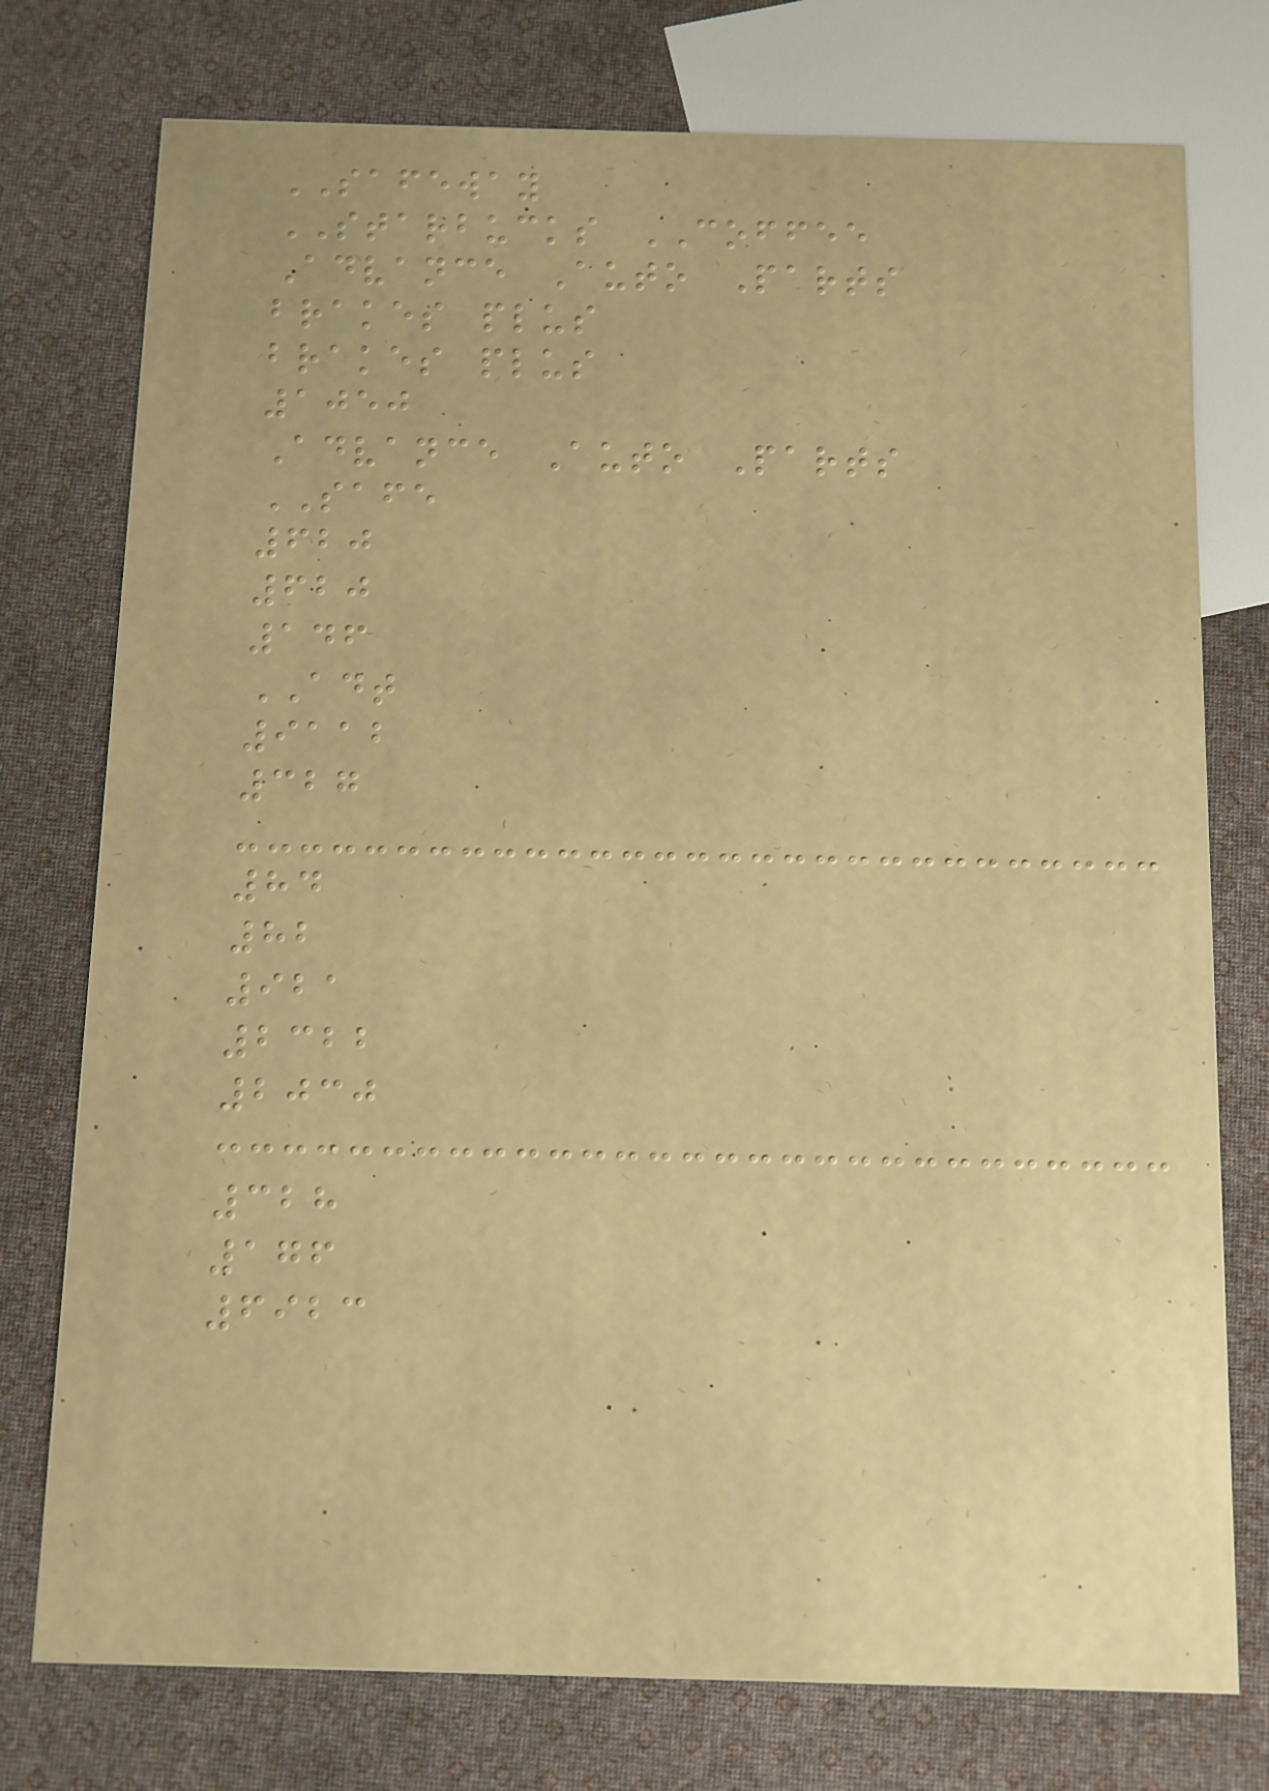SAFEWAY
STARBUCKS COFFEE
Advance Auto Parts
brakes plus
brakes plus
1050
Advance Auto Parts
SAFE
620
620
146
ADT
9112
327
84
82
921
2322
2030
328
176
6923
